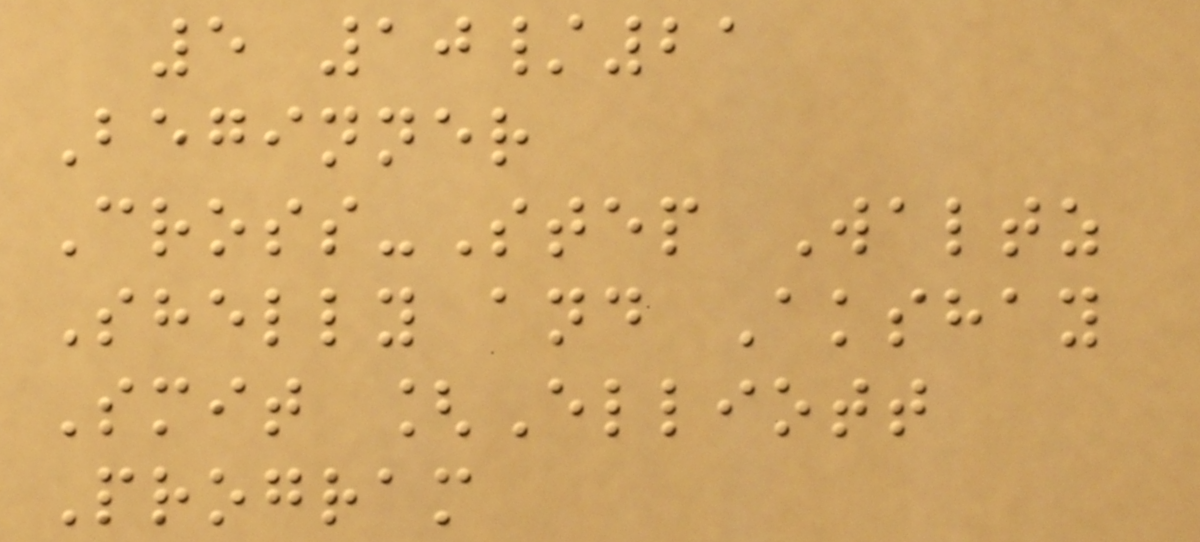5 10/21
Beginner
Cross-Step Waltz
Shelly and Akshay
Smit [Elliott
Program
